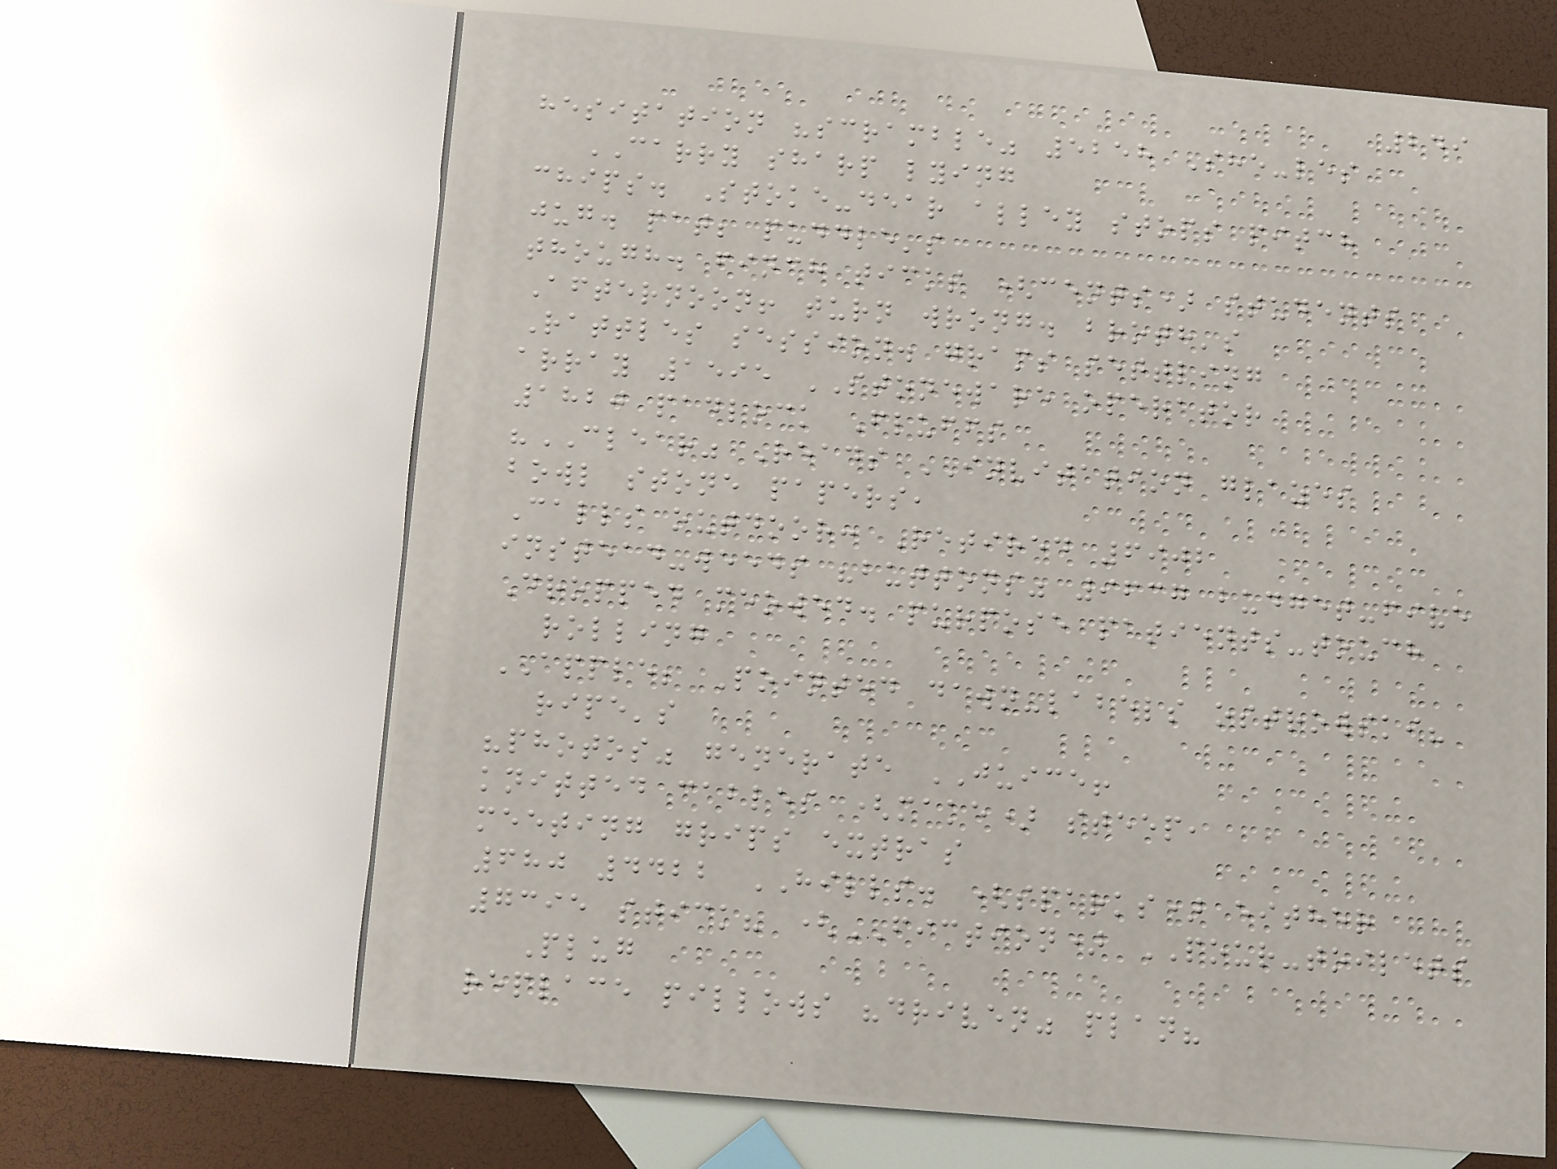249
hesitation "scramble" 5258 She-les
CARRY sharp lying
chips. Stoke-dear alley stops pitch
jug. pat; puddle's
though. finch ticks (cents) students
Afternoon! turn wrong. broth's
Rattles session. grams settling
array 1595 STONEWARE operator
1820 padlock Fluffs
"CLEAR" Reads INVITATION glazes
bowl stone papers,
Calls outdoor: Retired 6902
instead-weeds "buttons" 9637 budget-five
Dropped meowed. purpose patients-touch
rolling
APPLE; Pointed dawn-labels ostrowski?
ripe's
"photos" generate JUICE!
knitted cables (make) steep,
meeting grips extras
680 4422 HILLS. (sparks) either
7395 stick? (FICTION) POUR-toilets
Plug
replace pillows "driven" plan?
